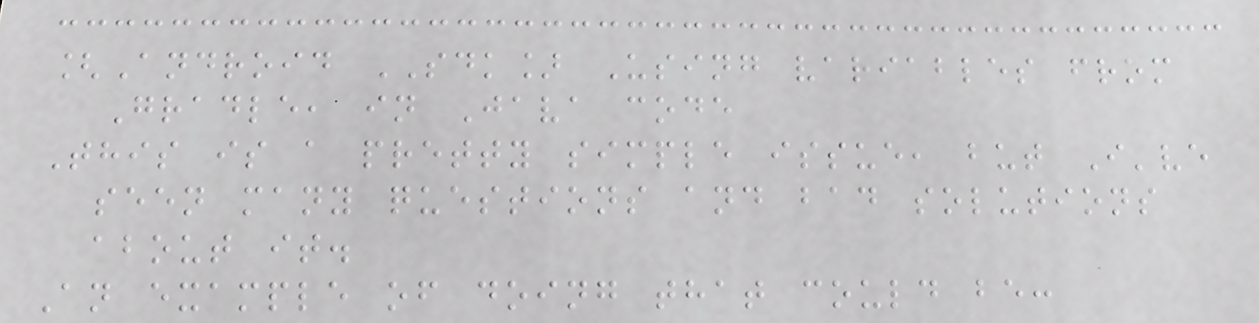[Android SDK] Using variables from
Gradle, in Java code
This is a pretty simple issue, but I've
seen many questions and bad solutions
about it.
An example of doing that could be:
